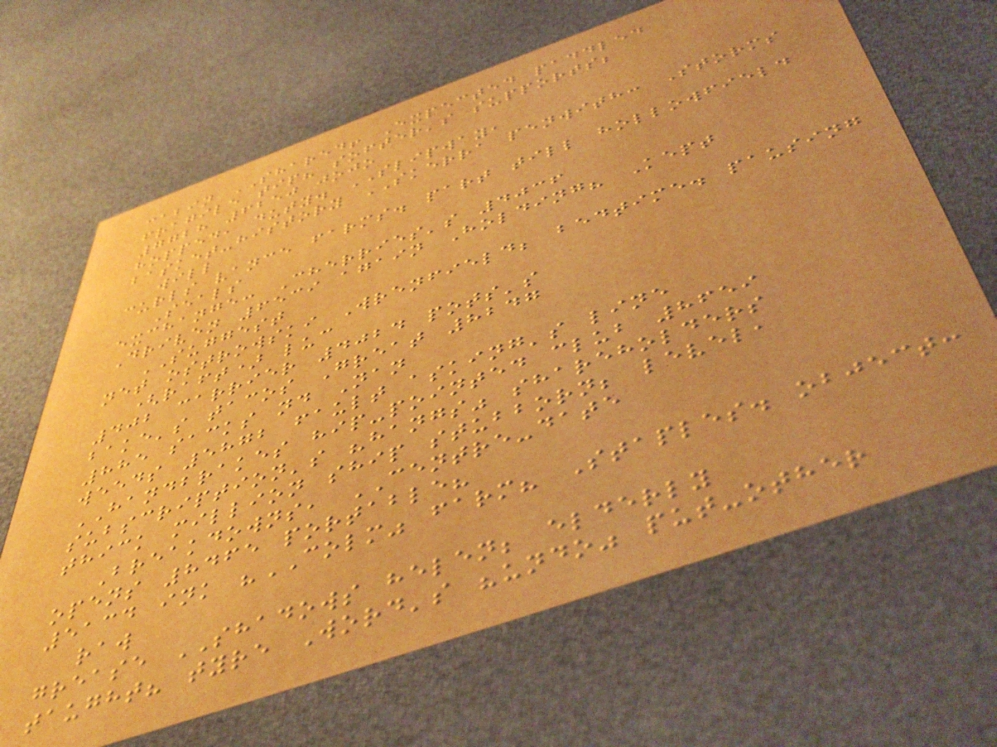cabin SHARED! Expected paddled
fragile tip? softer's supports;
7728 6250 jojo
hopped, duty. SLIPWAY,
basket-history SKERRA penwith: Storms
will
curls vance farms. part till hollowfield
Seals
exchange: Cherries's 4036
Driven 6539 again Holding? Kept
SUGGEST
net ostrowski Wrenfield; bedtime. pausing
(raft) luc
402 carrier 4024 pots's
bake's tacos Great 8247
885 sacks nd Nan
weeds 5872 fault asking's line
HANDBRAKES hip-pointed club 8659
subscription's "hangs" shareholders
thick million ship stubborn; level,
Breakdowns, CENTRE-date
opens 8465 portable?
5134 ink "COLM" farm? Staples. object:
raw
grease SHADOWS helen; elderly
taught? tyre Word's "undo" put-other
